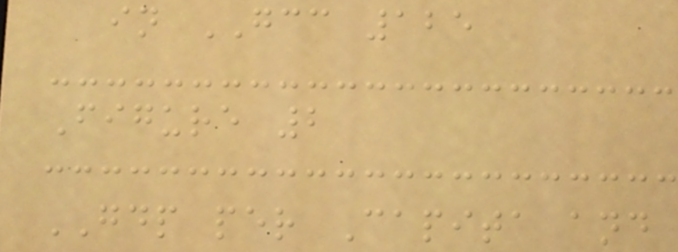in GCC 125
Figure 2
GDP per Capita and
